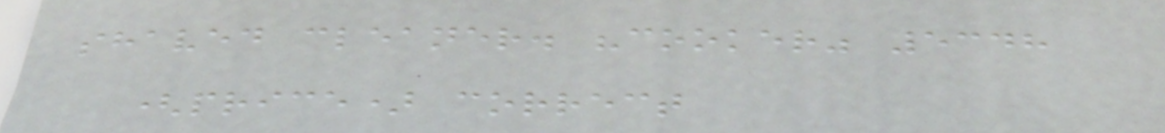shaved cleaner. "cooker" 5348
(price) correct
